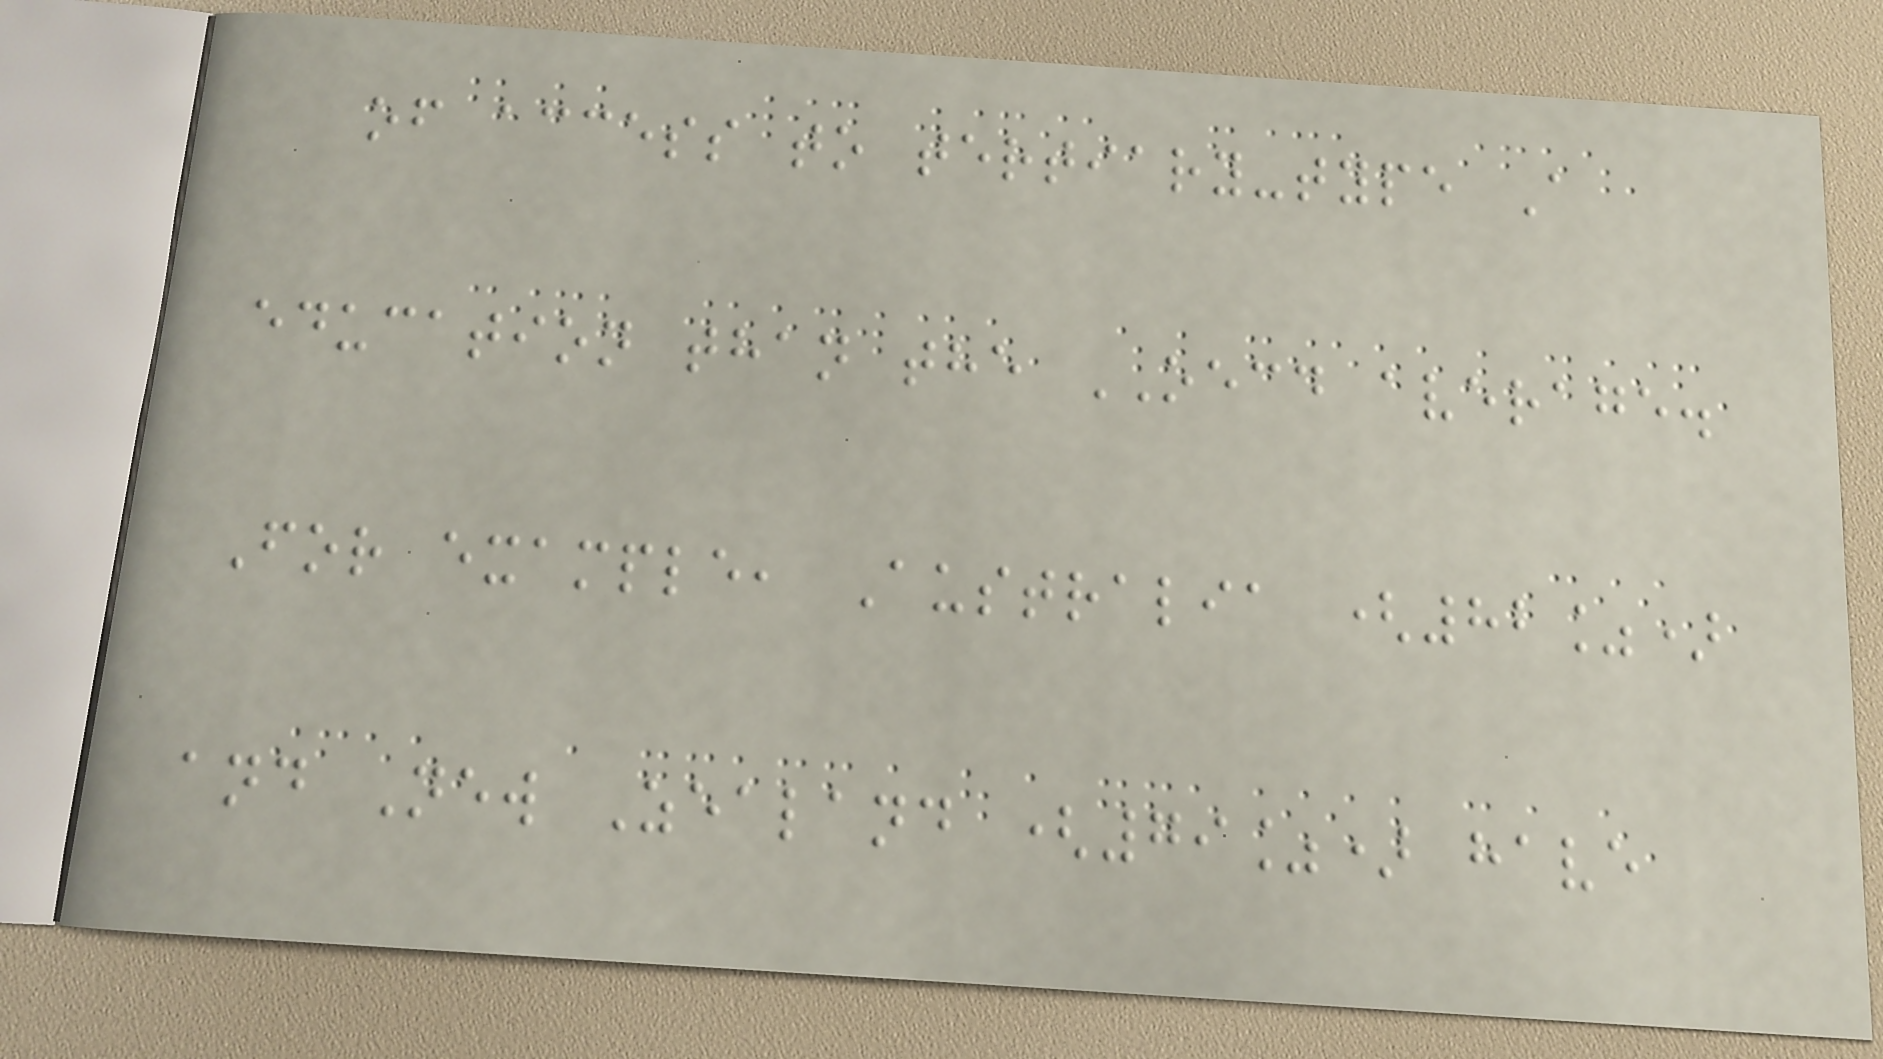of access to tertiary-type A
education than the OECD average.
For example, Australia (82%)
and New Zealand (79%) have
